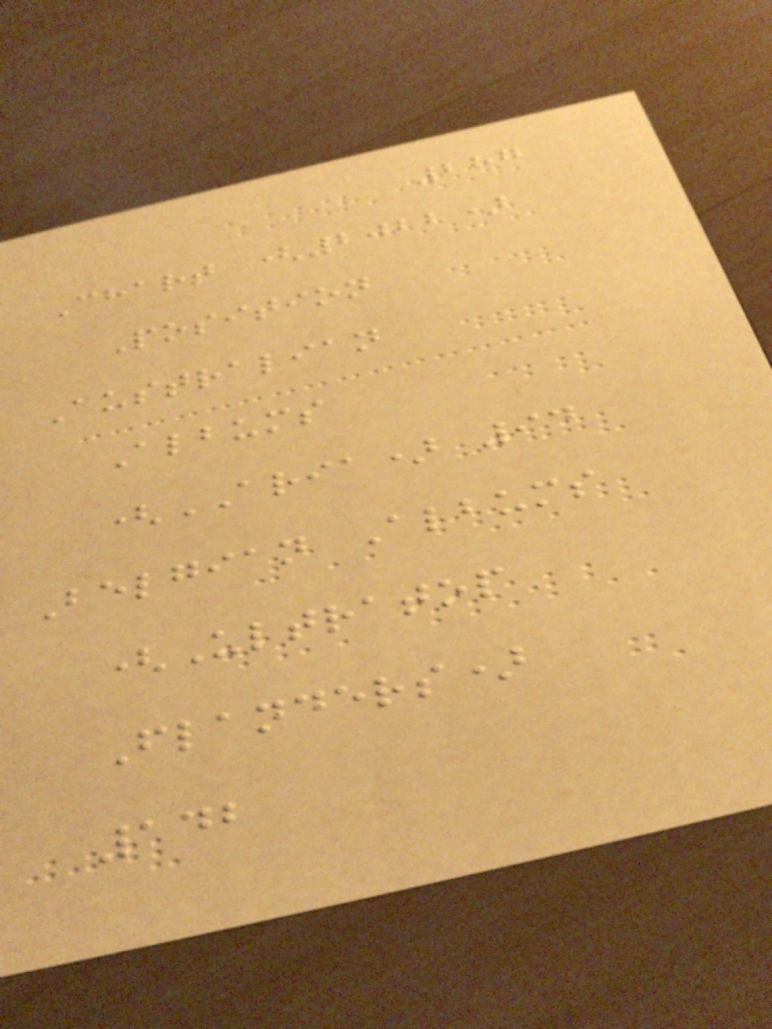287
Chart (2022)
Position
Australian
Albums
(ARIA) 94
Belgian Albums
(Ultratop
Flanders)
142
